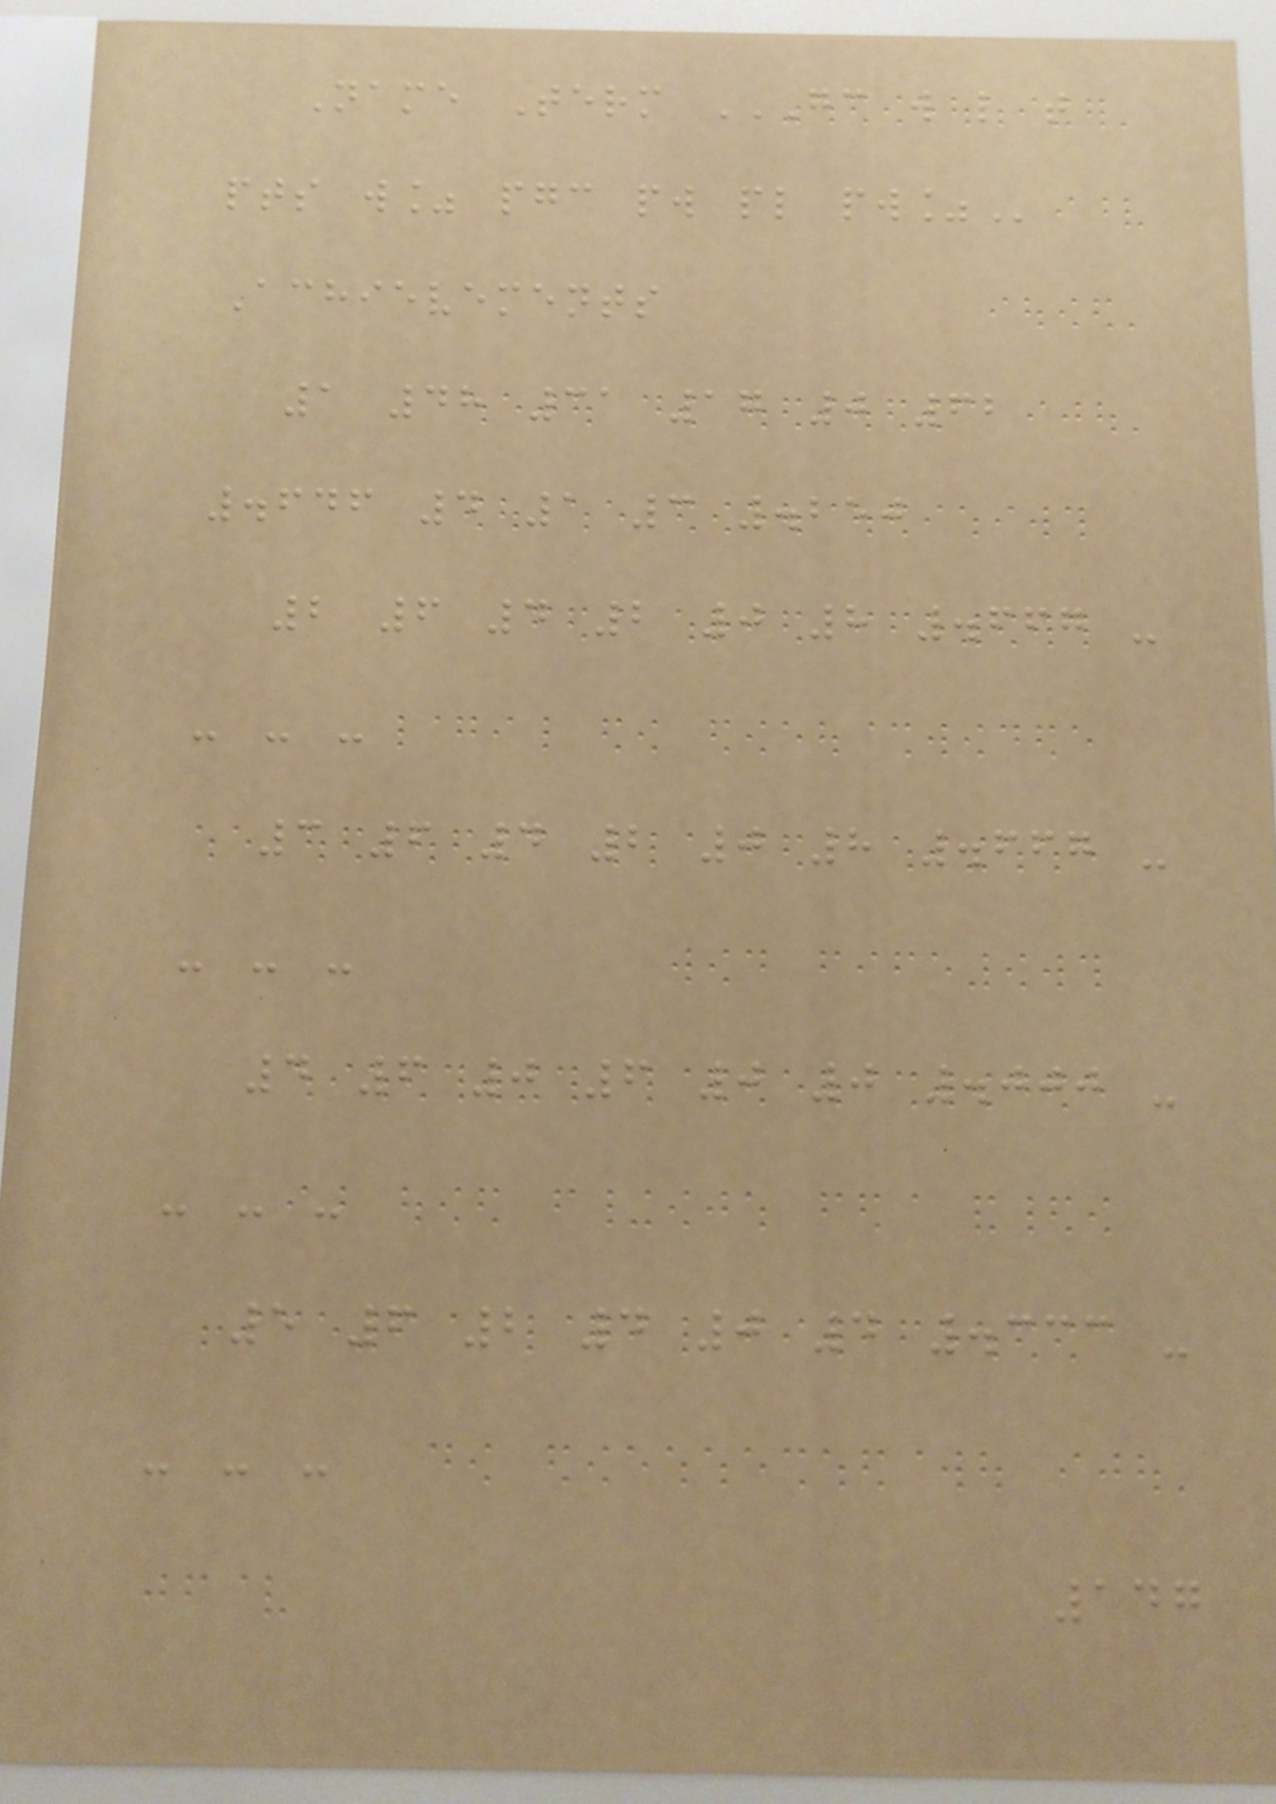Name Term GC W L T
PTS W% PGC PW PL PW%
Achievements
1 48 31 17 0 62
.646 4 1 3 .250
2 6 4 2 0 8 .667 -
- - -
3 6 4 2 0 8 .667 -
- - -
4 6 0 6 0 0 .000 -
- - -
5 6 2 4 0 4 .333 -
- - -
147
